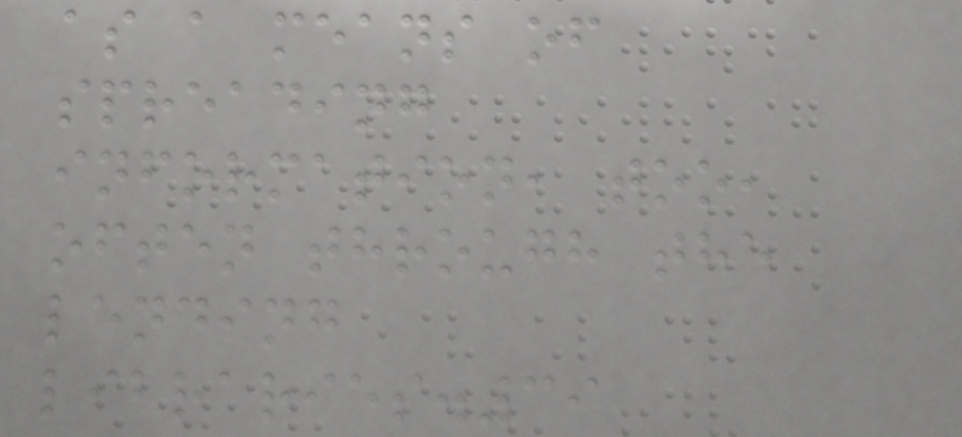as a means of
spreading
information, too,
often through the
lending
libraries.39
